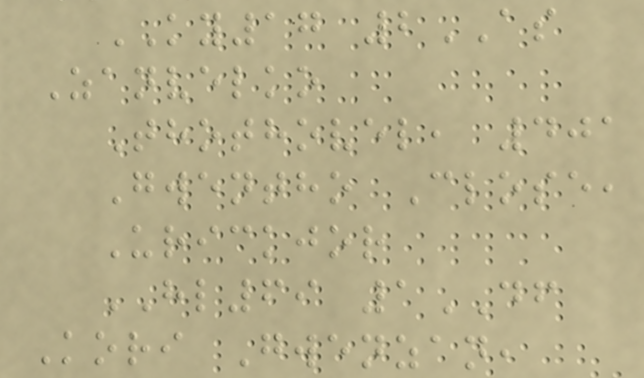KY17 2AS
Zanvelko
Thothovel, 401
Gwentho Close,
Urickjor
HL69 1DF
Kori Gwenzan,
